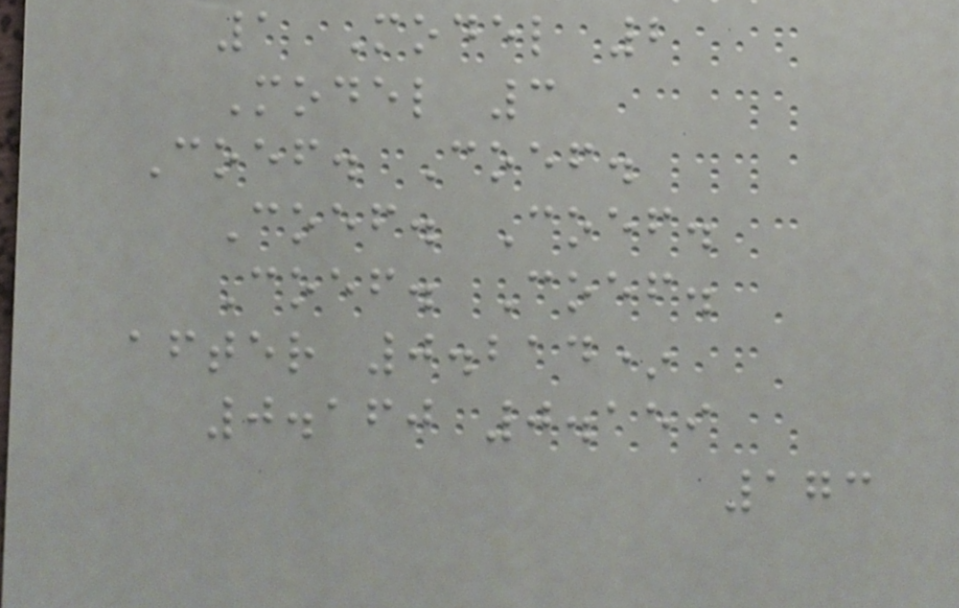1 Model 2
Model 3
Coef. Coef.
Coef. Coef.
Coef. Coef.
after 0.214*
0.160 0.159
173
